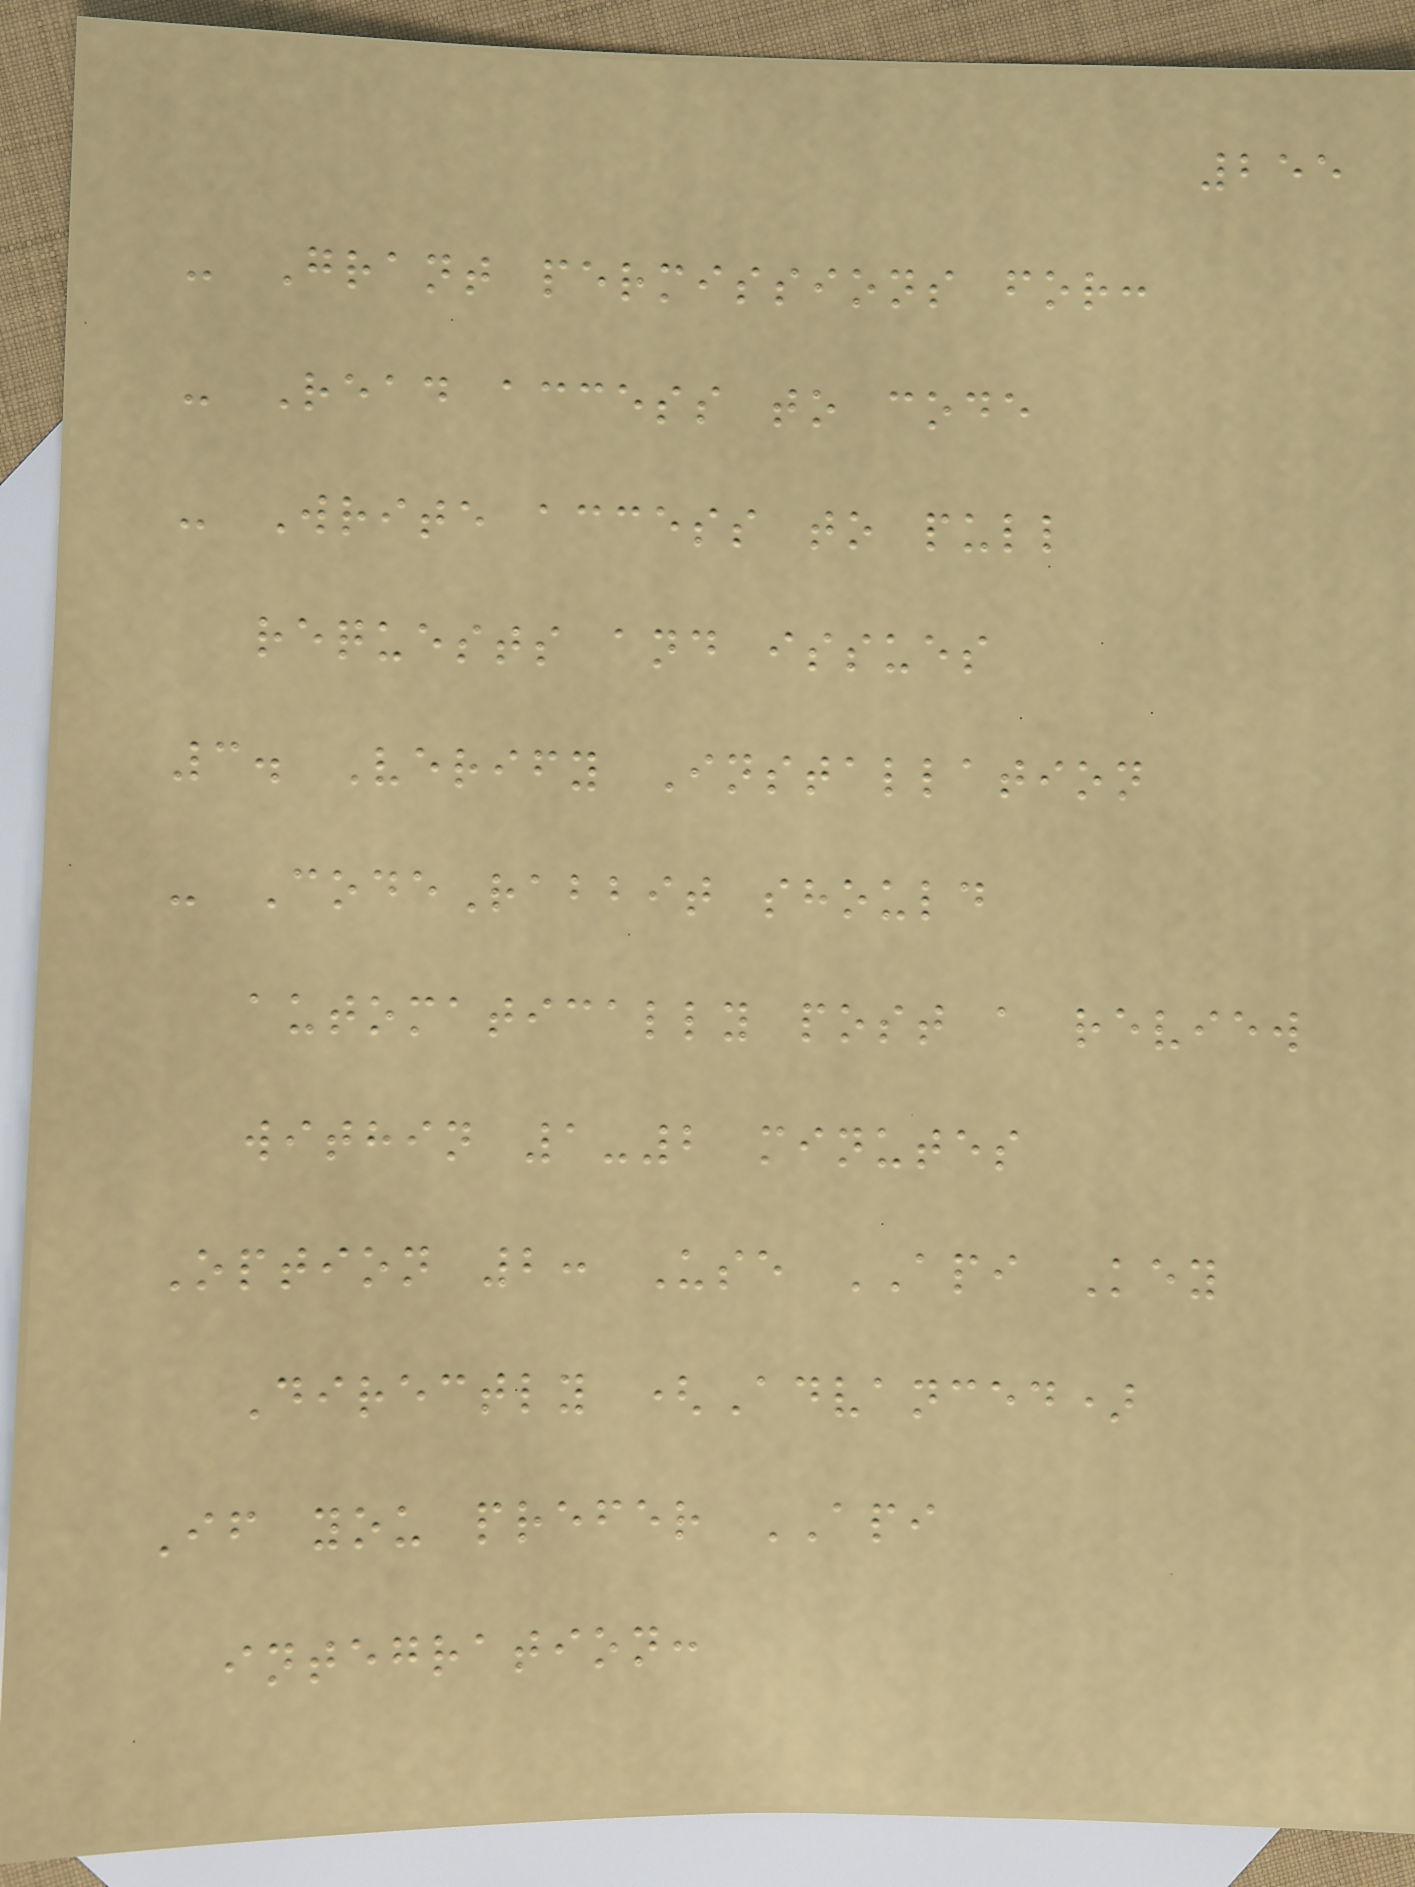255
- Grant permissions for:
- Read access to code
- Write access to pull
requests and issues
3. Verify Installation
- CodeRabbit should
automatically post a review
within 1-2 minutes
Option 2: Use API Key
Directly (Advanced)
If you prefer API
integration:
